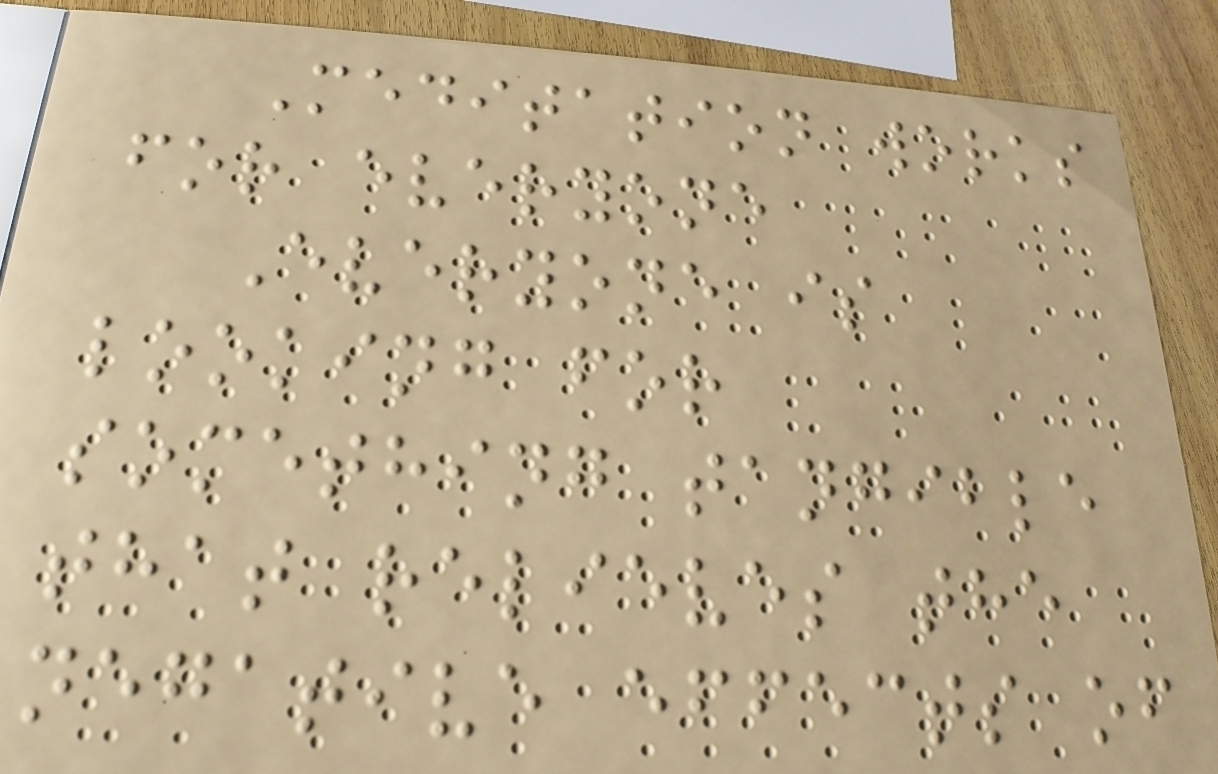Meditation works
for everyone
Everyone is
looking for
something tangible
that relieves the
negative effects of
